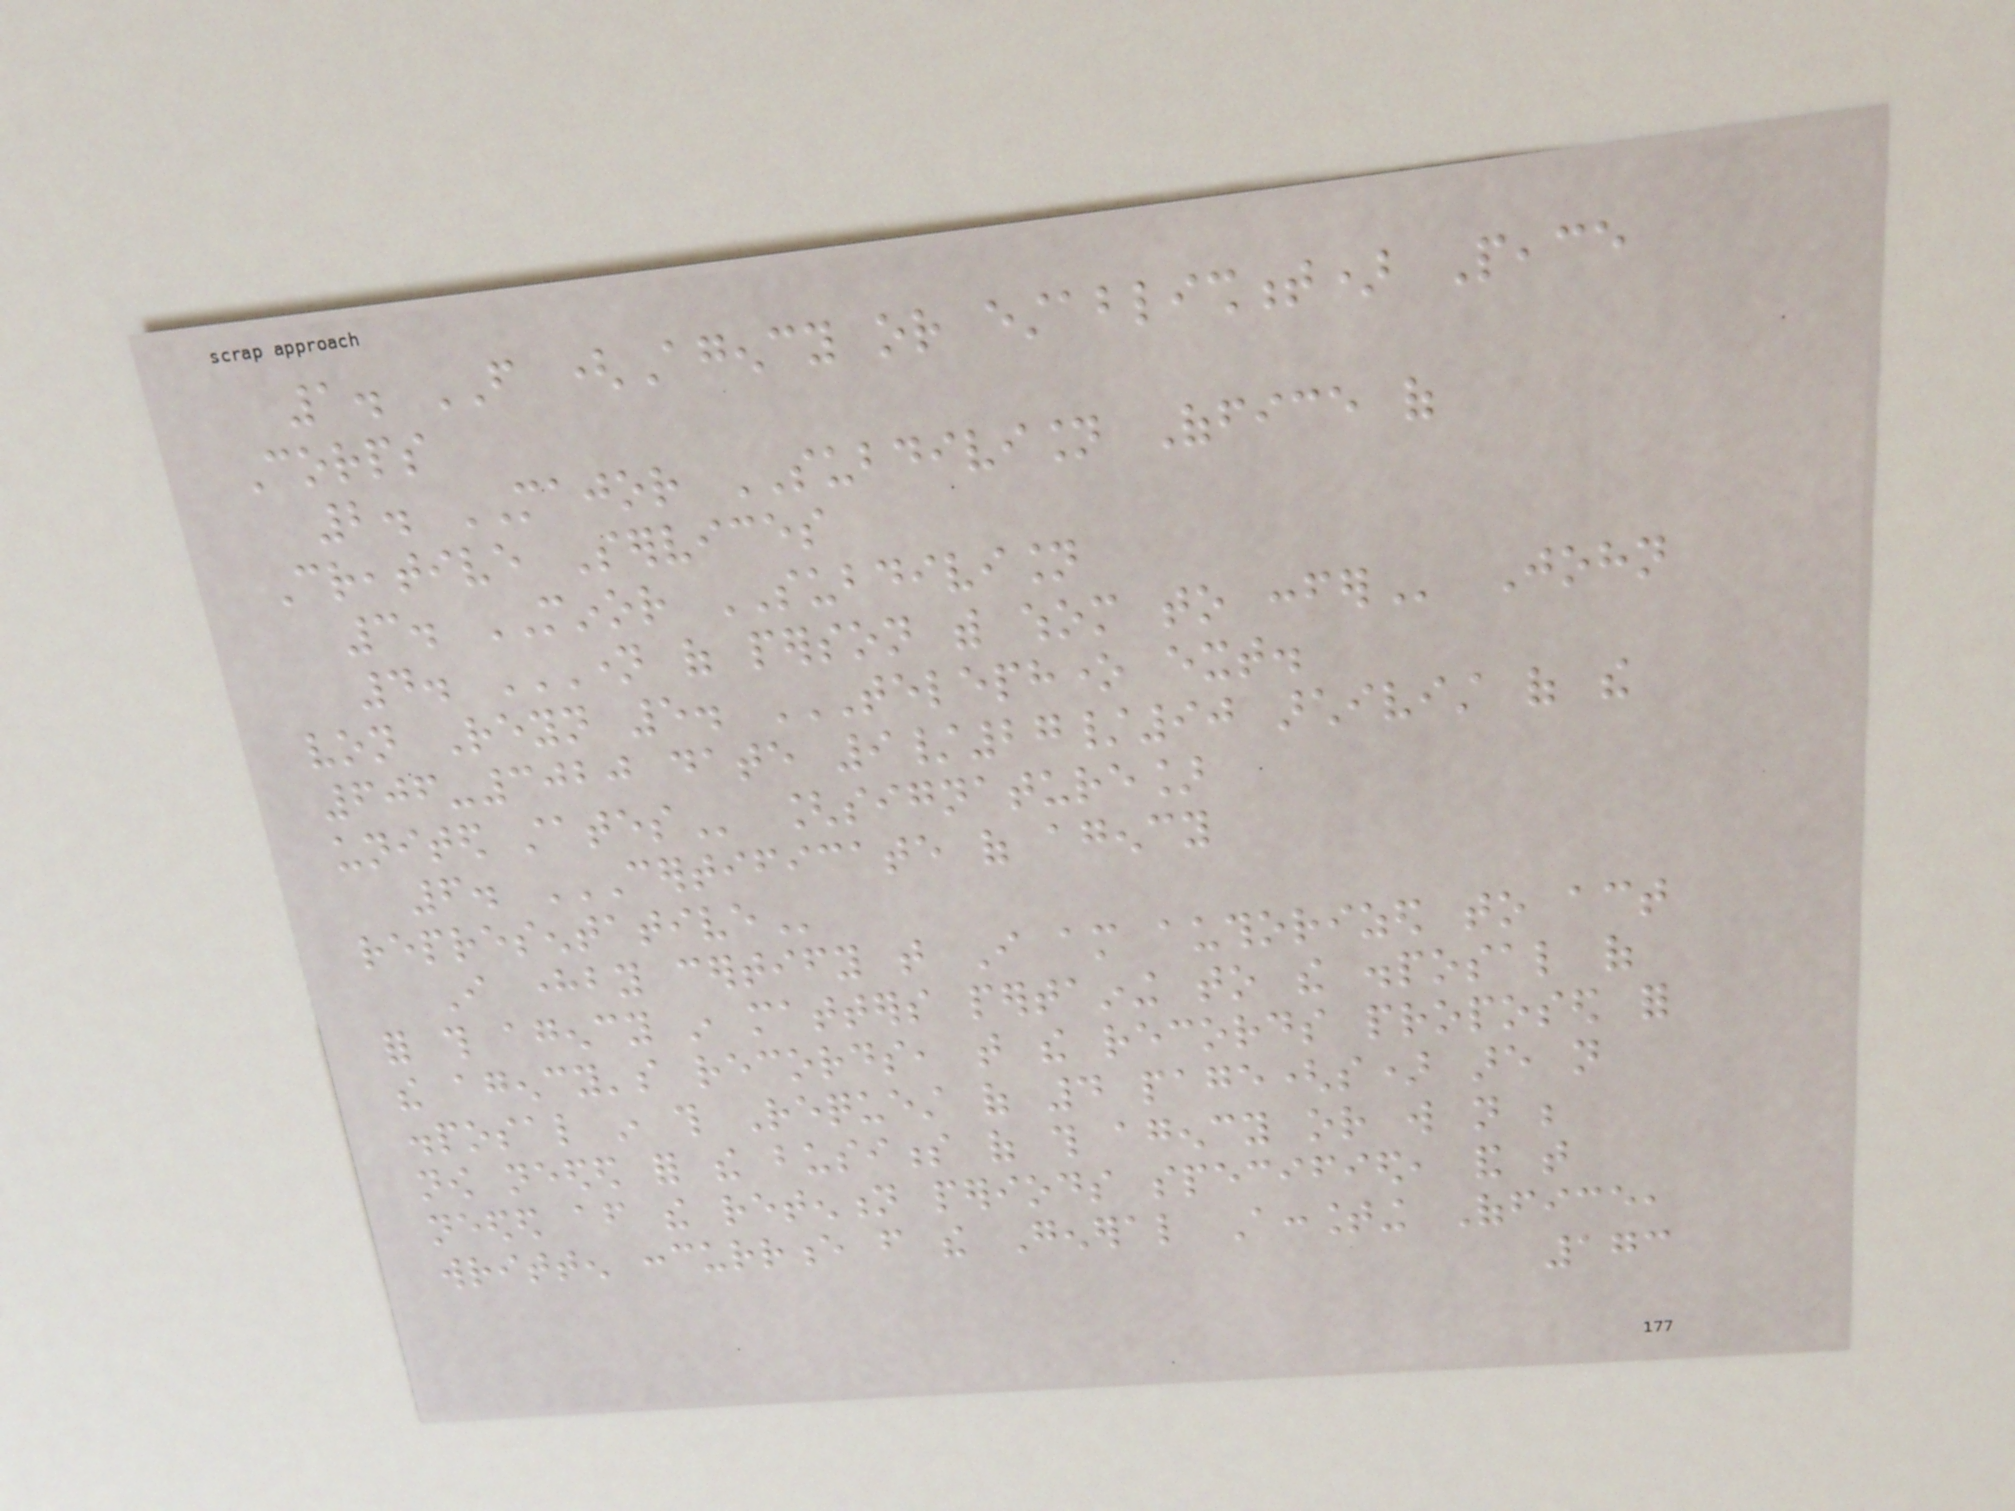1. FROM (Agency or establishment) Peace
Corps
2. MAJOR SUBDIVISION Office of
Creative Services
3. MINOR SUBDIVISION
4. NAME OF PERSON WITH WHOM TO CONFER John
von Reyn 5. TELEPHONE EXT.
606-3020 DATE 9/27/90 ARCHIVIST OF THE
UNITED STATES [signature]
6. CERTIFICATE OF AGENCY
REPRESENTATIVE
I hereby certify that I am authorized to act
for this agency in matters pertaining to the disposal of
the agency's records, that the records proposed for
disposal in this Request of 4 page(s) are not
now needed for the business of this agency or will not be
needed after the retention periods specified, and that
written concurrence from the General Accounting Office,
173
